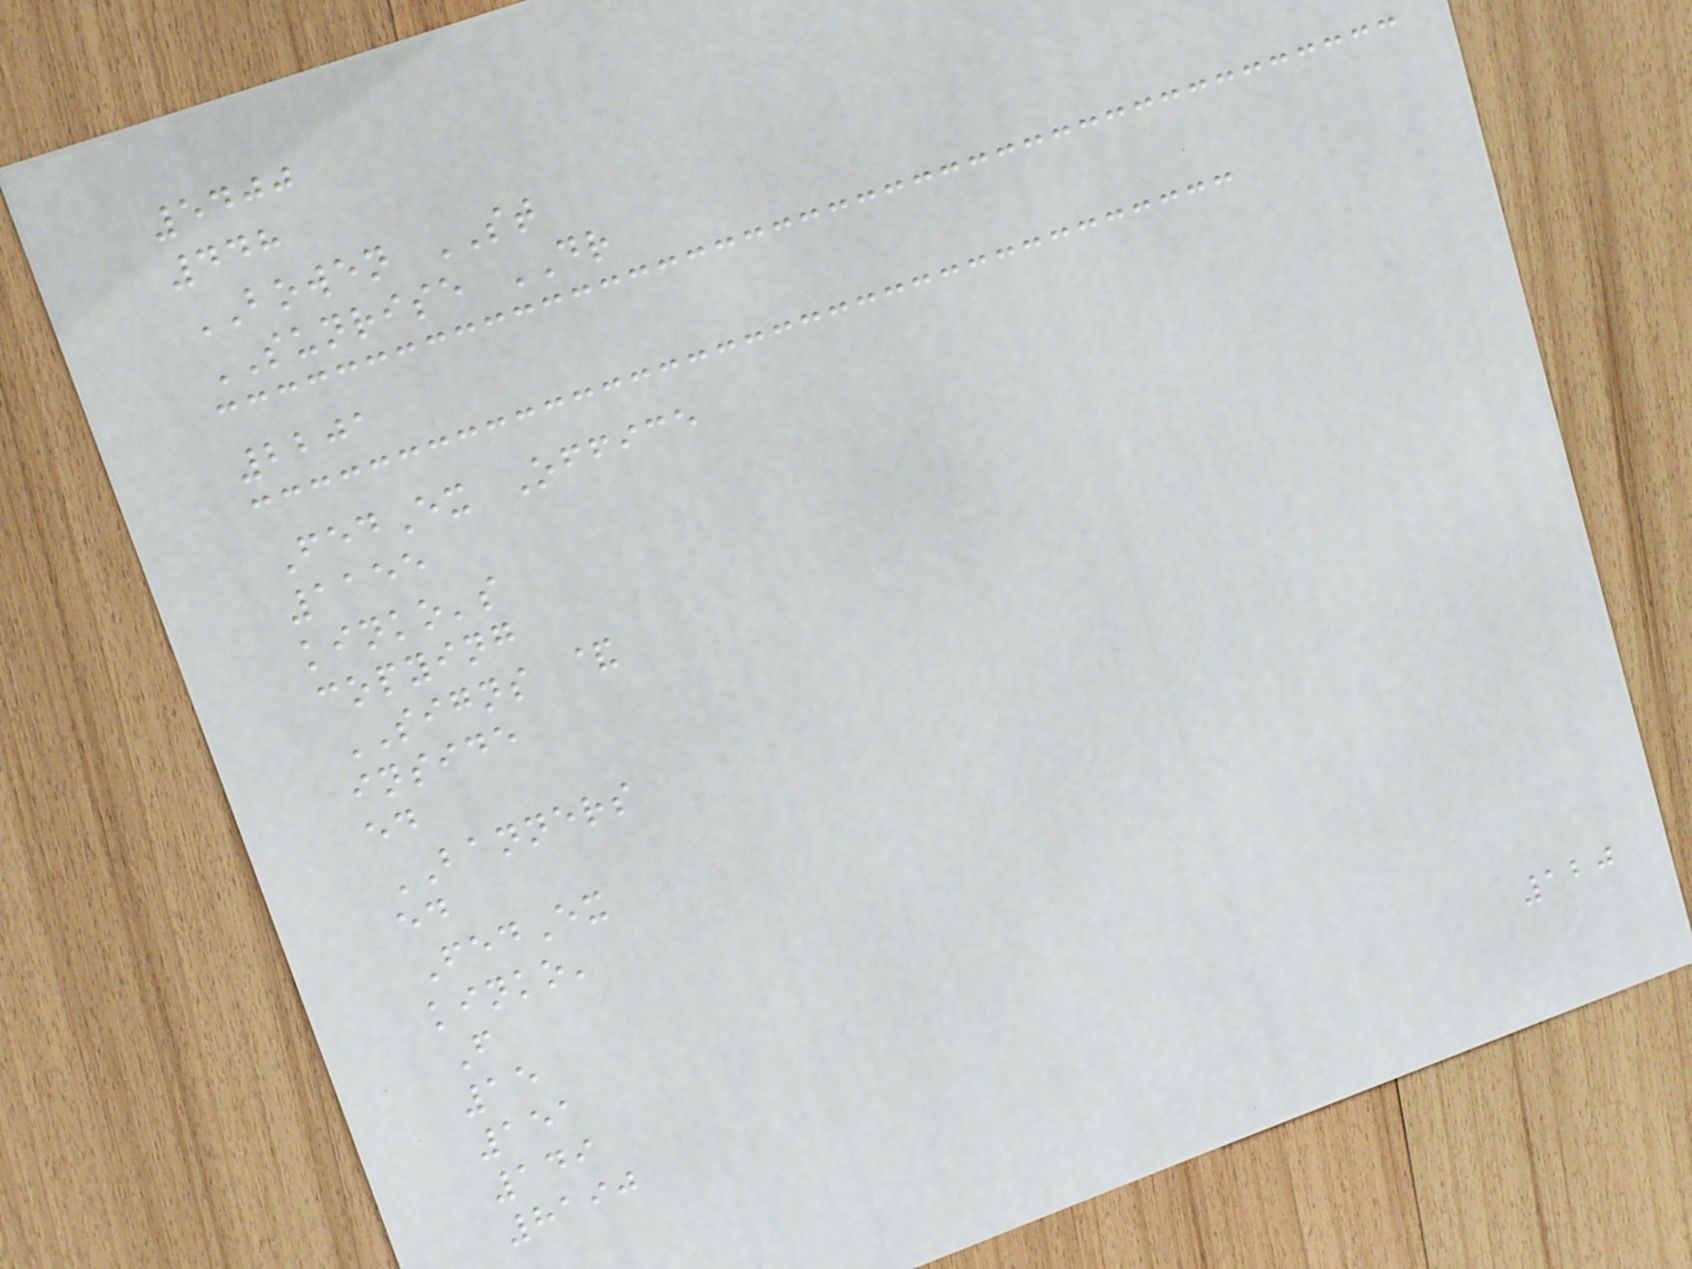5400
448
BOWEN ST
SUNRISE DR
2201
FedEx Office
1155
kinko's
copying
SIGNS &
inside
ed
BANNERS
ed
FedEx
kinko'
F
15
151
149
8190
120
